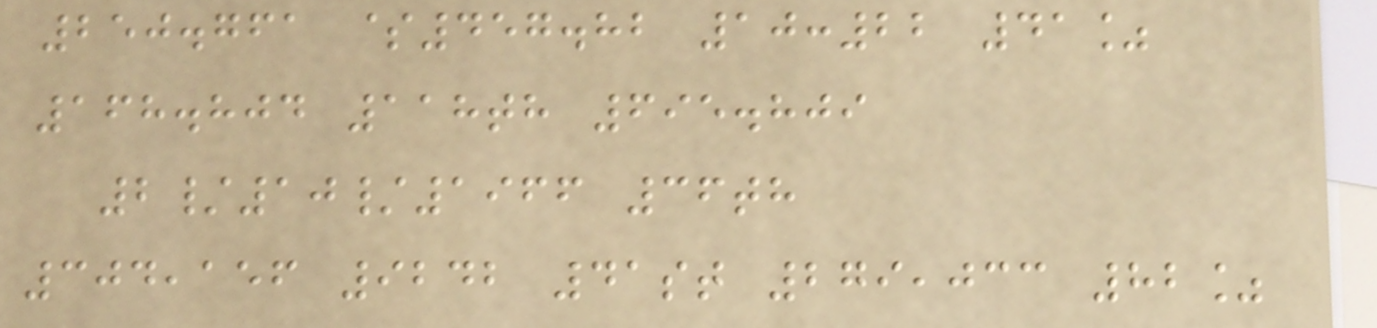250.761 $457.82 10:22 41%
168.804 118th 695.809
2/10/1966 36th
304,156 9242 41st 279,033 82%
